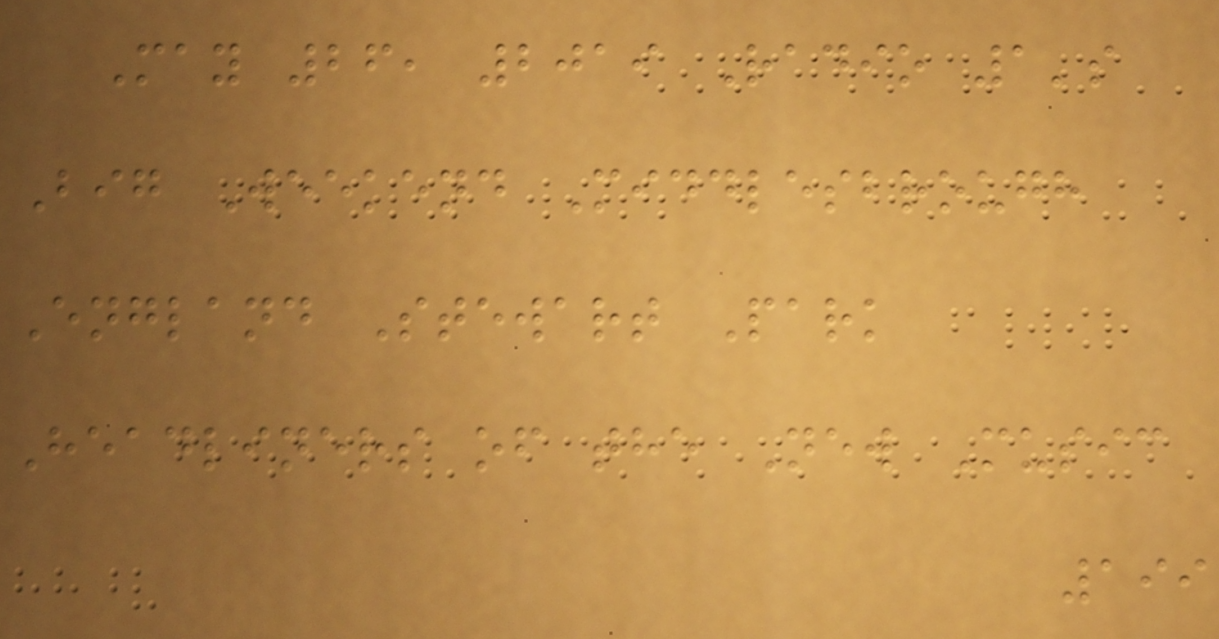May 26, 2019 Radio 1's
Big Weekend Middlesbrough
England Stewart Park
Headliners of the New Music
199
